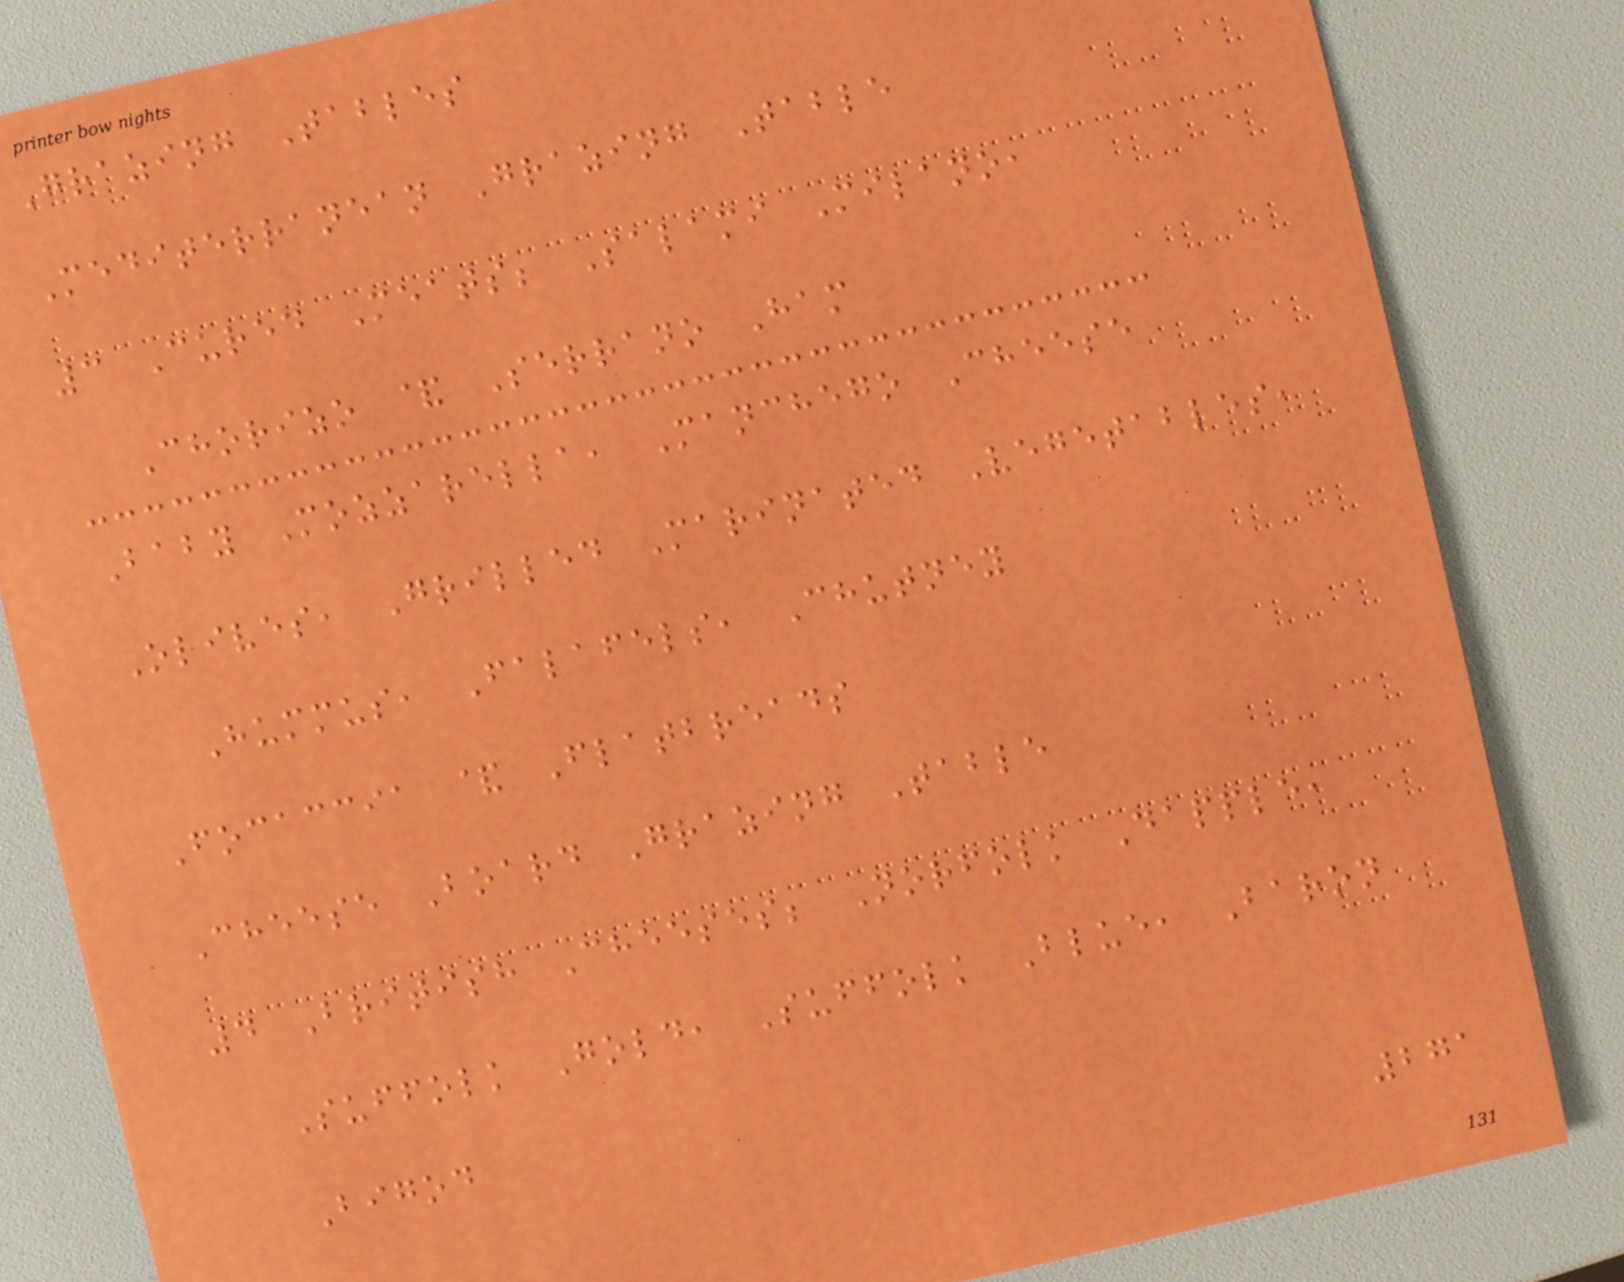Grazing Tables
Mediterranean Grazing Table
3 Cured Meats; Salami Milano,
Chorizo & Serrano Ham
Baby Mozzarella, Manchego Cheese
Olives, Grilled Marinated Vegetables,
Hummus, Falafels, Chutney
Focaccia & Flatbreads
Cheese Board Grazing Table
4 British Cheeses; Norfolk Dapple,
Suffolk Gold, Suffolk Blue, Baron
Bigod
271
